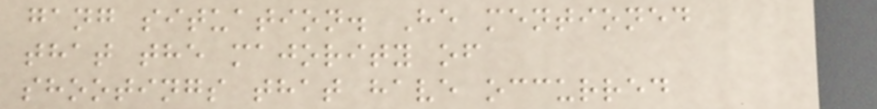gang situation. He mentioned
that the majority of
shootings that have occurred
